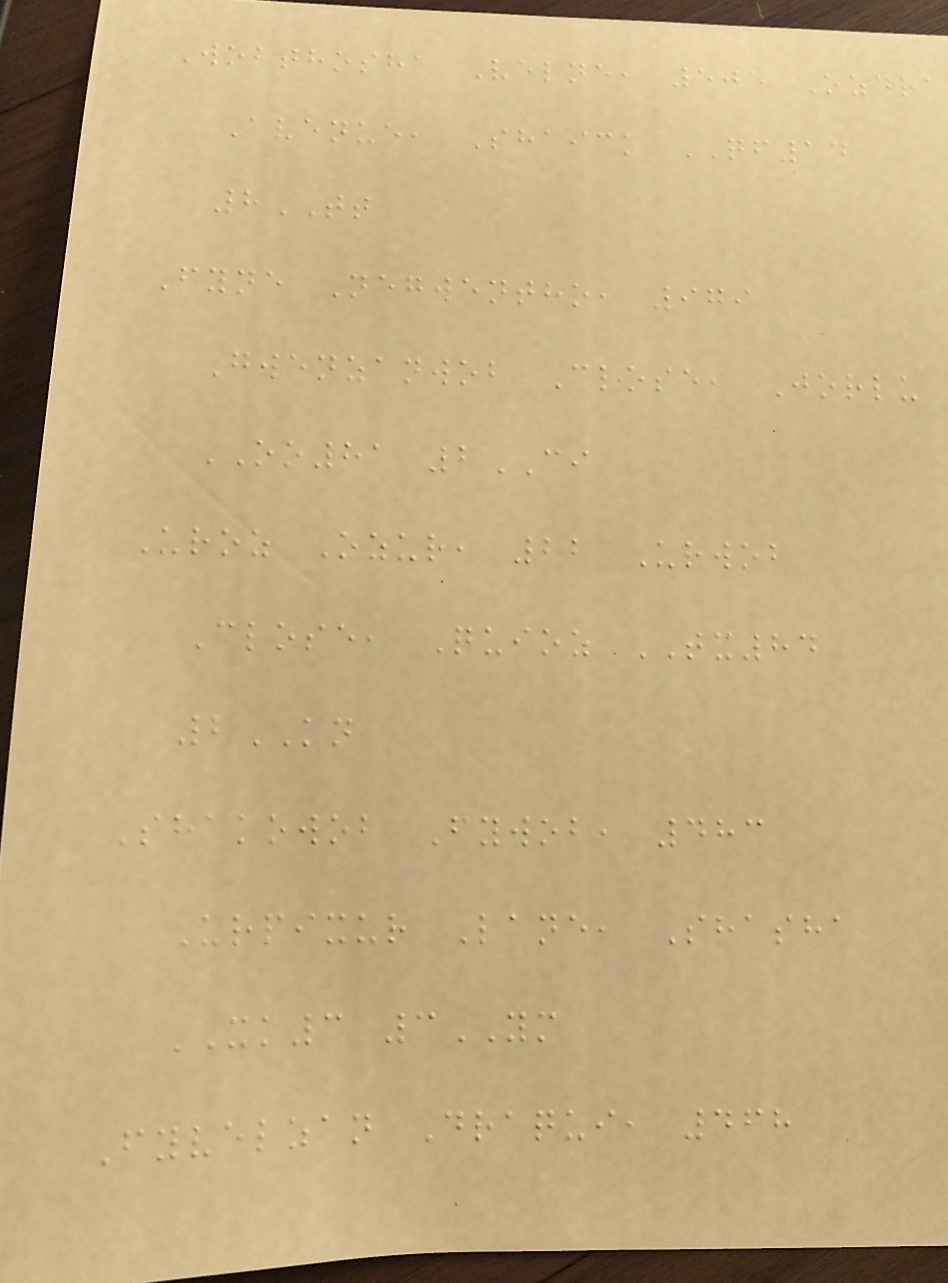Wobthosha Velne, 505 Ozdra
Avenue, Shaick QF14
8TT
Fyne Negwentho, 979
Gwenzanwob Close, Jorlu
OO81 2CI
Uroz Ozur, 22 Urwob
Close, Quioz TX84
2KN
Shakowob Fywob, 483
Urpixur Lane, Shasha
XK3 3YM
Fyvelzan Draqui, 468
